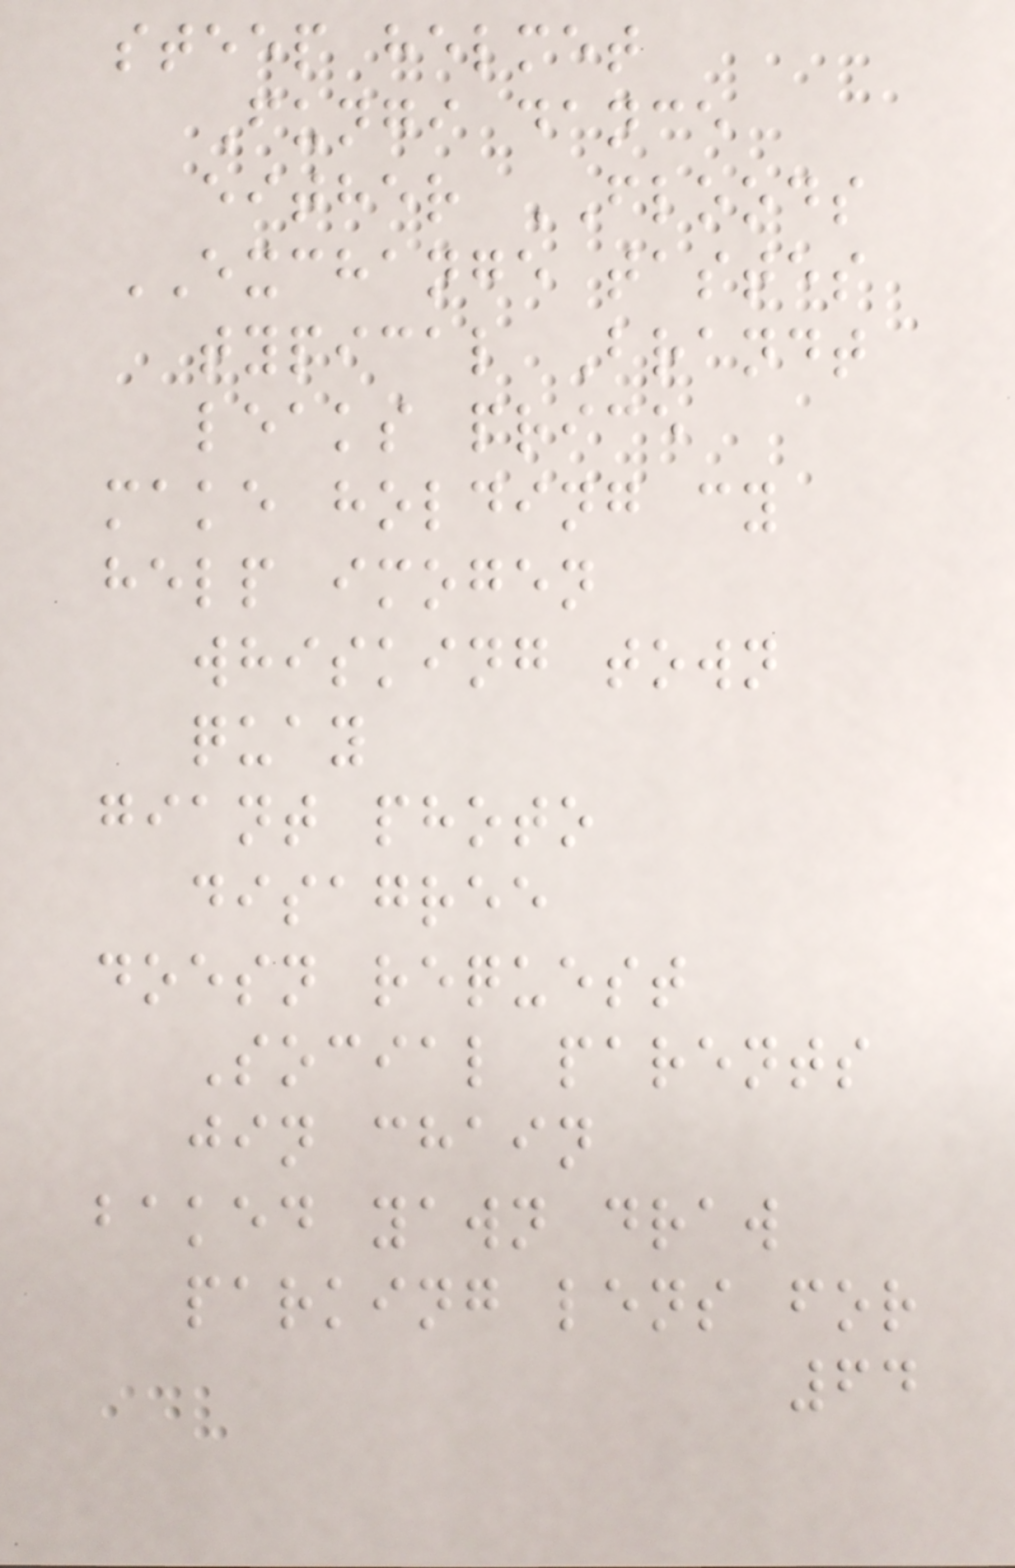steep helmet
Fungi dance
either FLOODS
EXCHANGE tastes
typical Brandt
leaks price
make holding cy
help imogen
whisking town
quay
giant photo
disagree
doesn request
Social parents
jin chain
baked yawn draw
parking lens for
64
